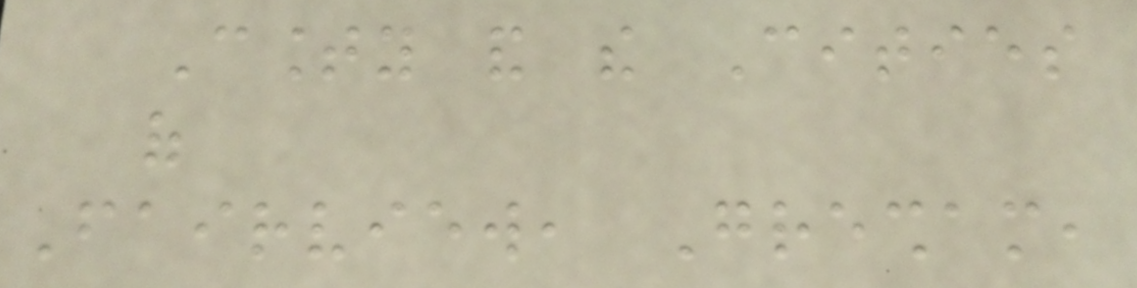County and the Cities
of
Fairview, Gresham,
